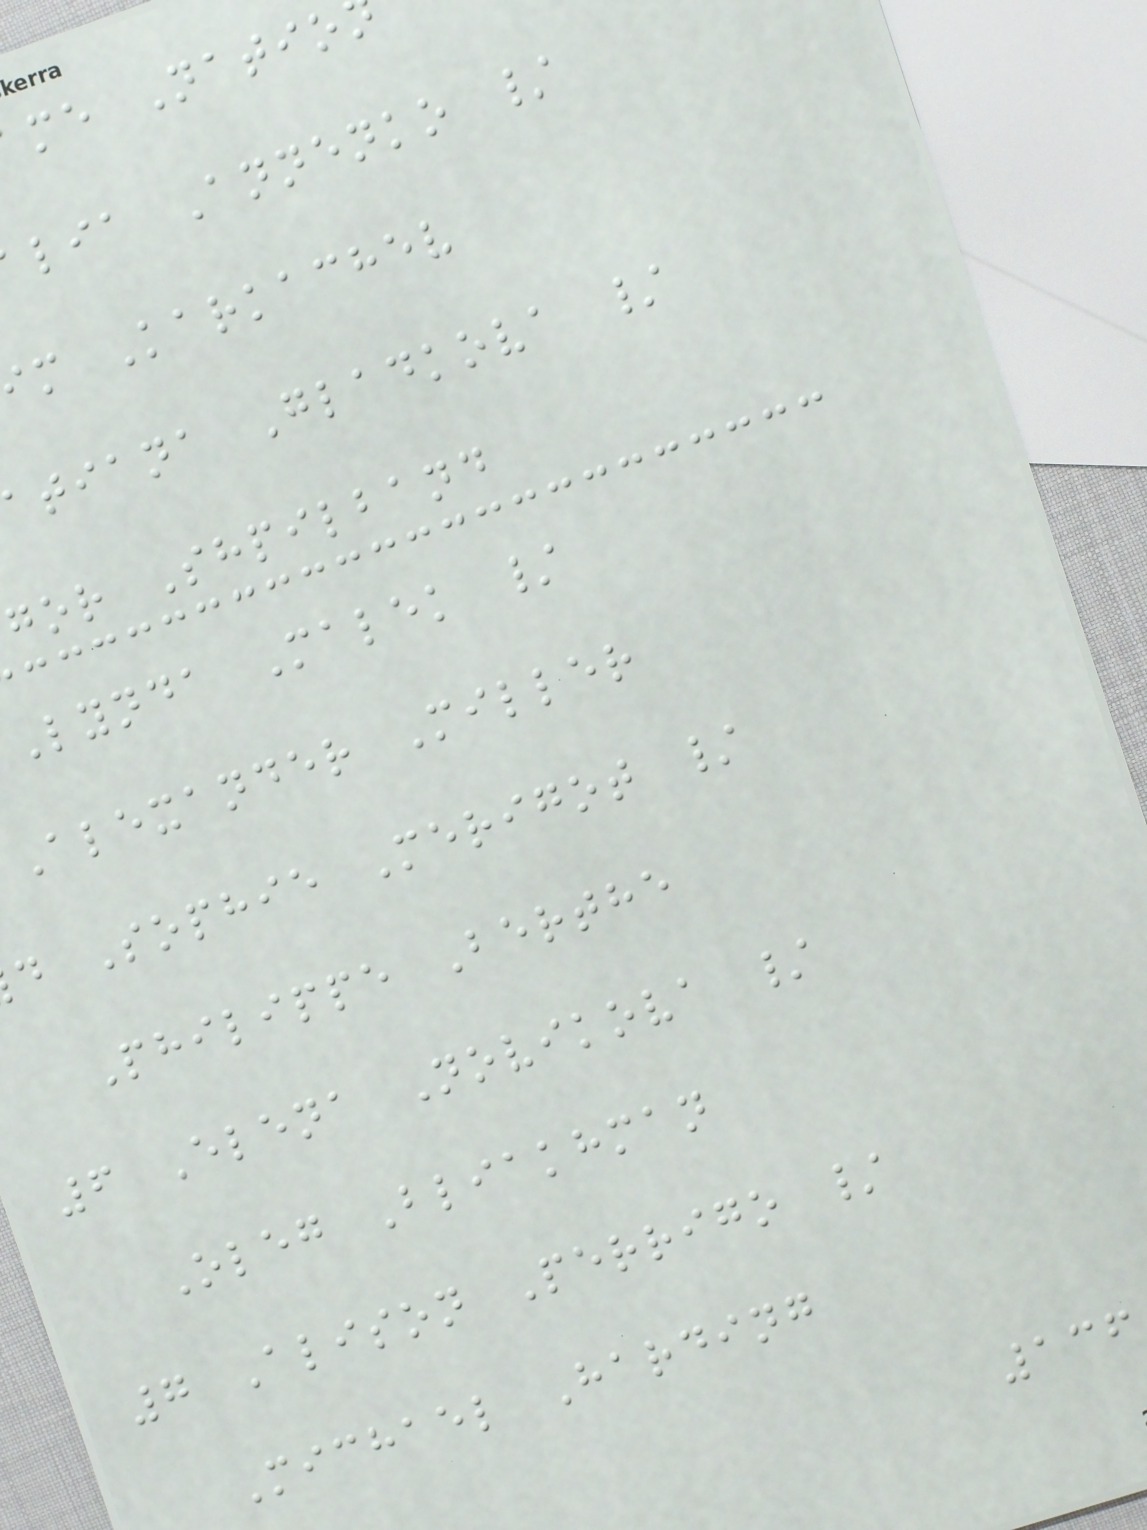me Natio
lia Annenko /
m Karkachev
atiana Gladkova /
gor Shpilband
Lynda Malek /
Alexander Miller
d Sophie Merigot /
Philippe Berthe
6 Elena Novikova /
Oleg Bliakhman
7 Alison Perrigo /
Michael Harding
136
